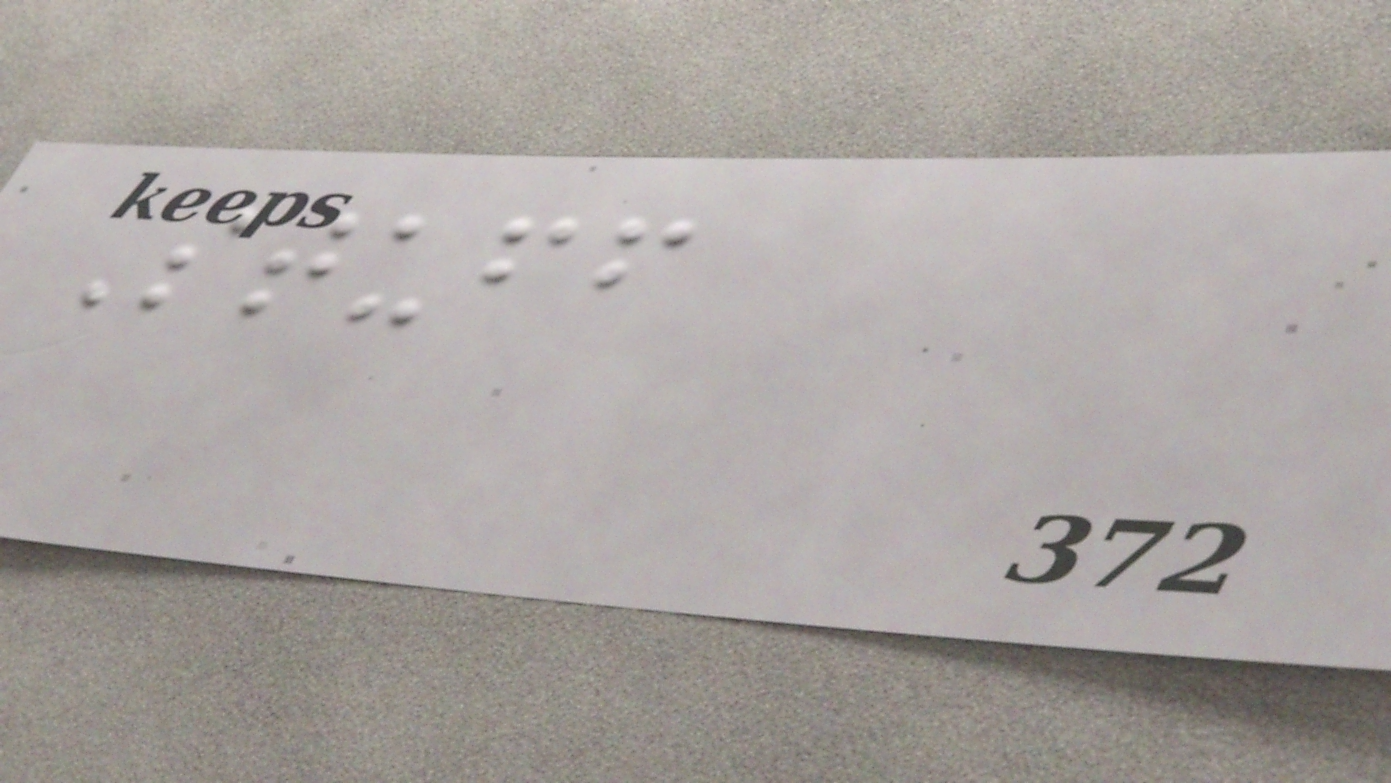Stuff
